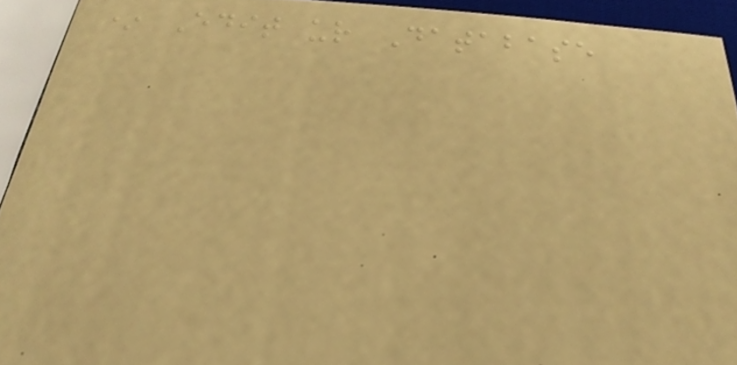* Edit ur Database
